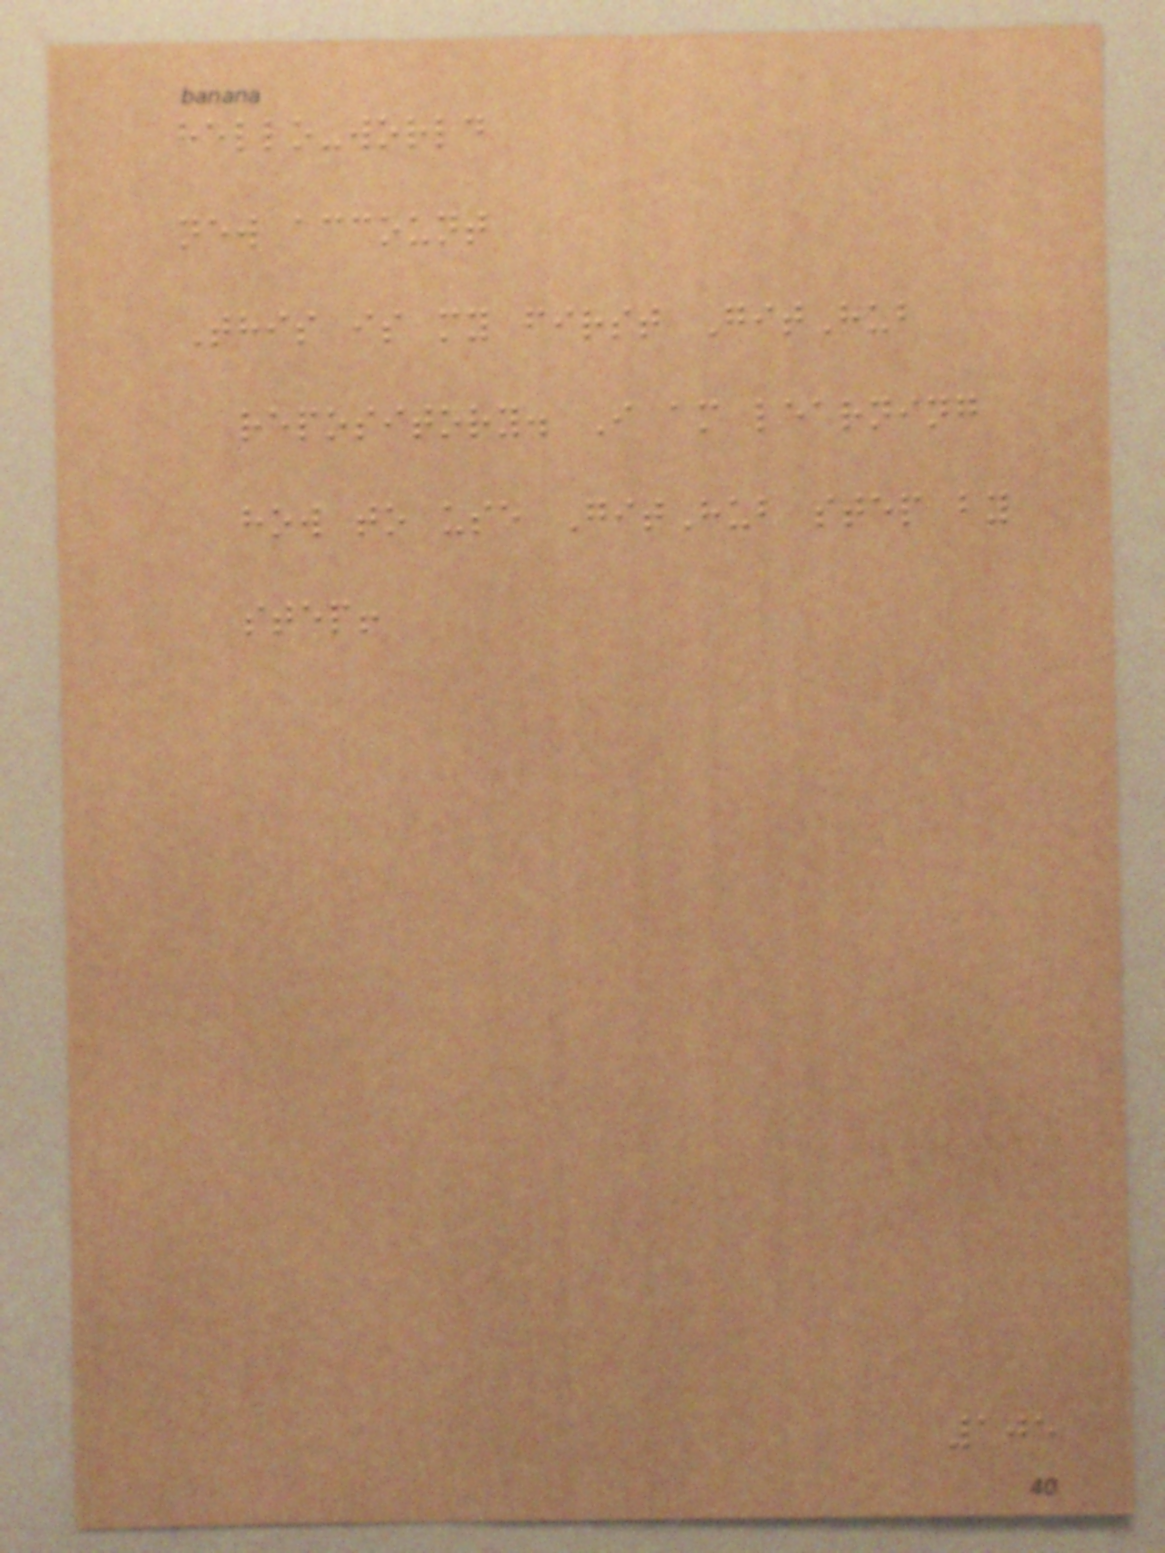hello-world
new account
This is my first GitHub
repository. I am learning
how to use GitHub step by
step!
105
